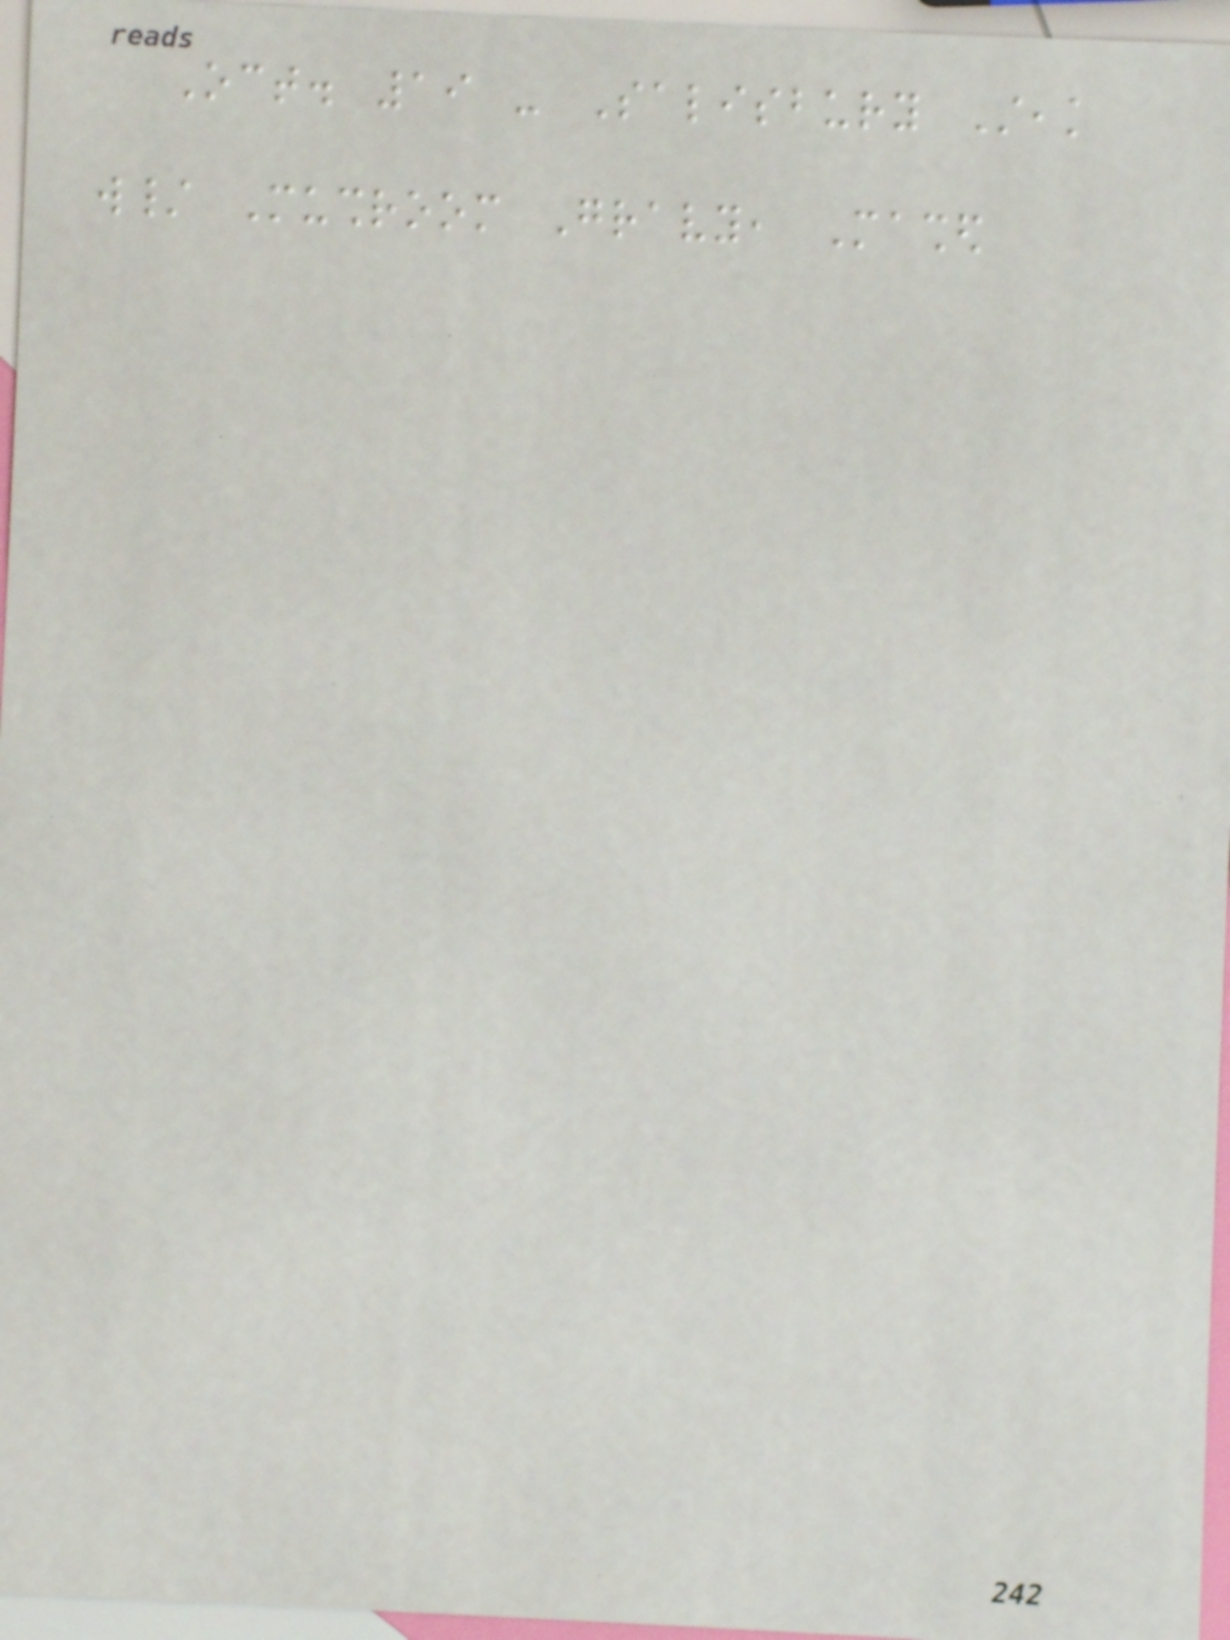Oct. 19 - Salisbury Steak
w/ Mushroom Gravy, Mashed
